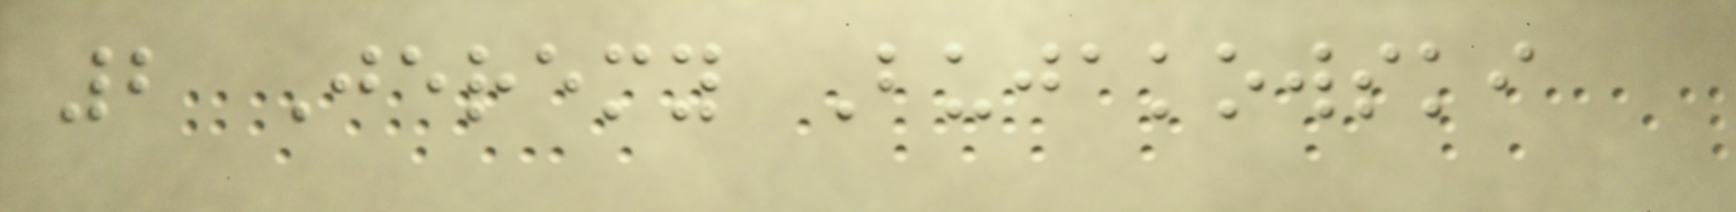2 Jeremy Bujakowski
